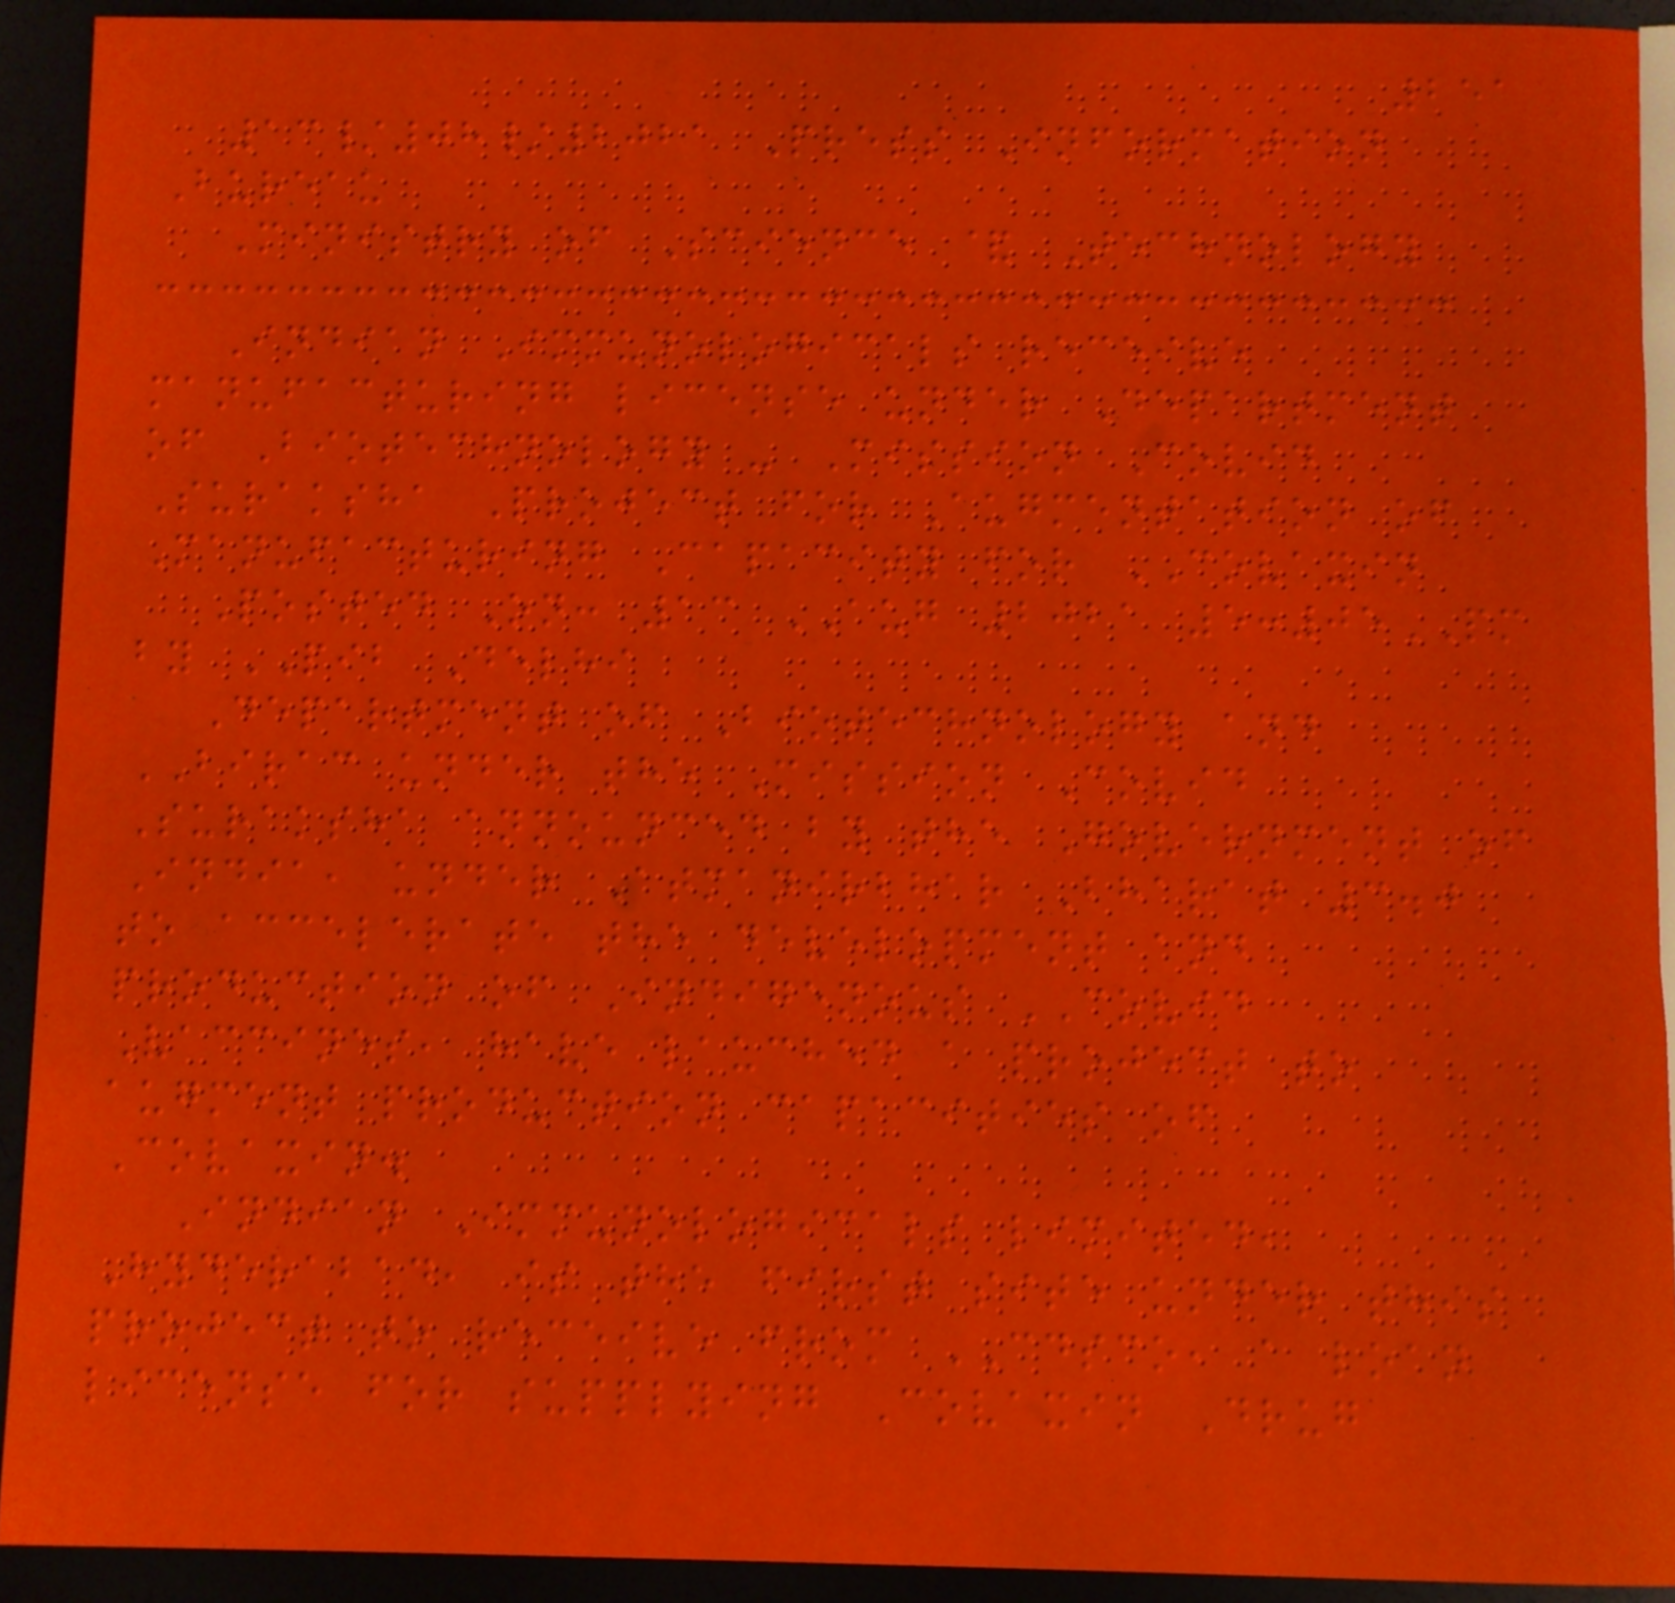251
13/08/2021 Press Information
Bureau
Ministry of Science & Technology
Indian Immunologicals receive
manufacturing license under Department
of Biotechnology - Mission Covid
Suraksha Project for Augmentation of
Manufacturing Capacity for COVAXIN
Posted On: 13 AUG 2021 5:05PM
by PIB Delhi
Department of Biotechnology and
BIRAC under the Mission Covid
Suraksha announced by the Government of
India, under Atmanirbhar Bharat 3.0
to accelerate the development and
production of Indigenous COVID
Vaccines, have lauched a project to
augment production capacities of
Covaxin.
Indian Immunologicals limited,
Hyderabad, is the first site under this
project to receive from CDSCO, a loan
license for supplying Covaxin Drug
